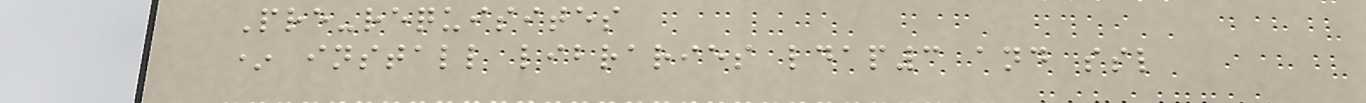Pre-requisites
* install libraries ldap3 and ssl
